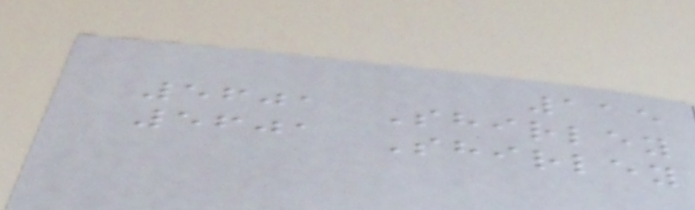115
5601 Shirley
5601 Shirley
